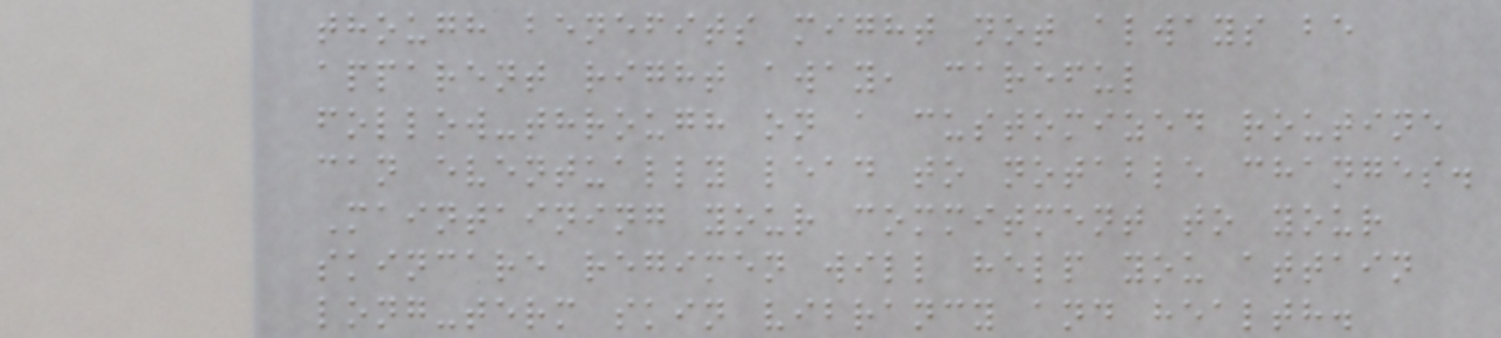though benefits might not always be
apparent right away, careful
follow-through on a customized routine
can eventually lead to notable changes.
Maintaining your commitment to your
skincare regimen will help you attain
long-term skin vibrancy and health.
